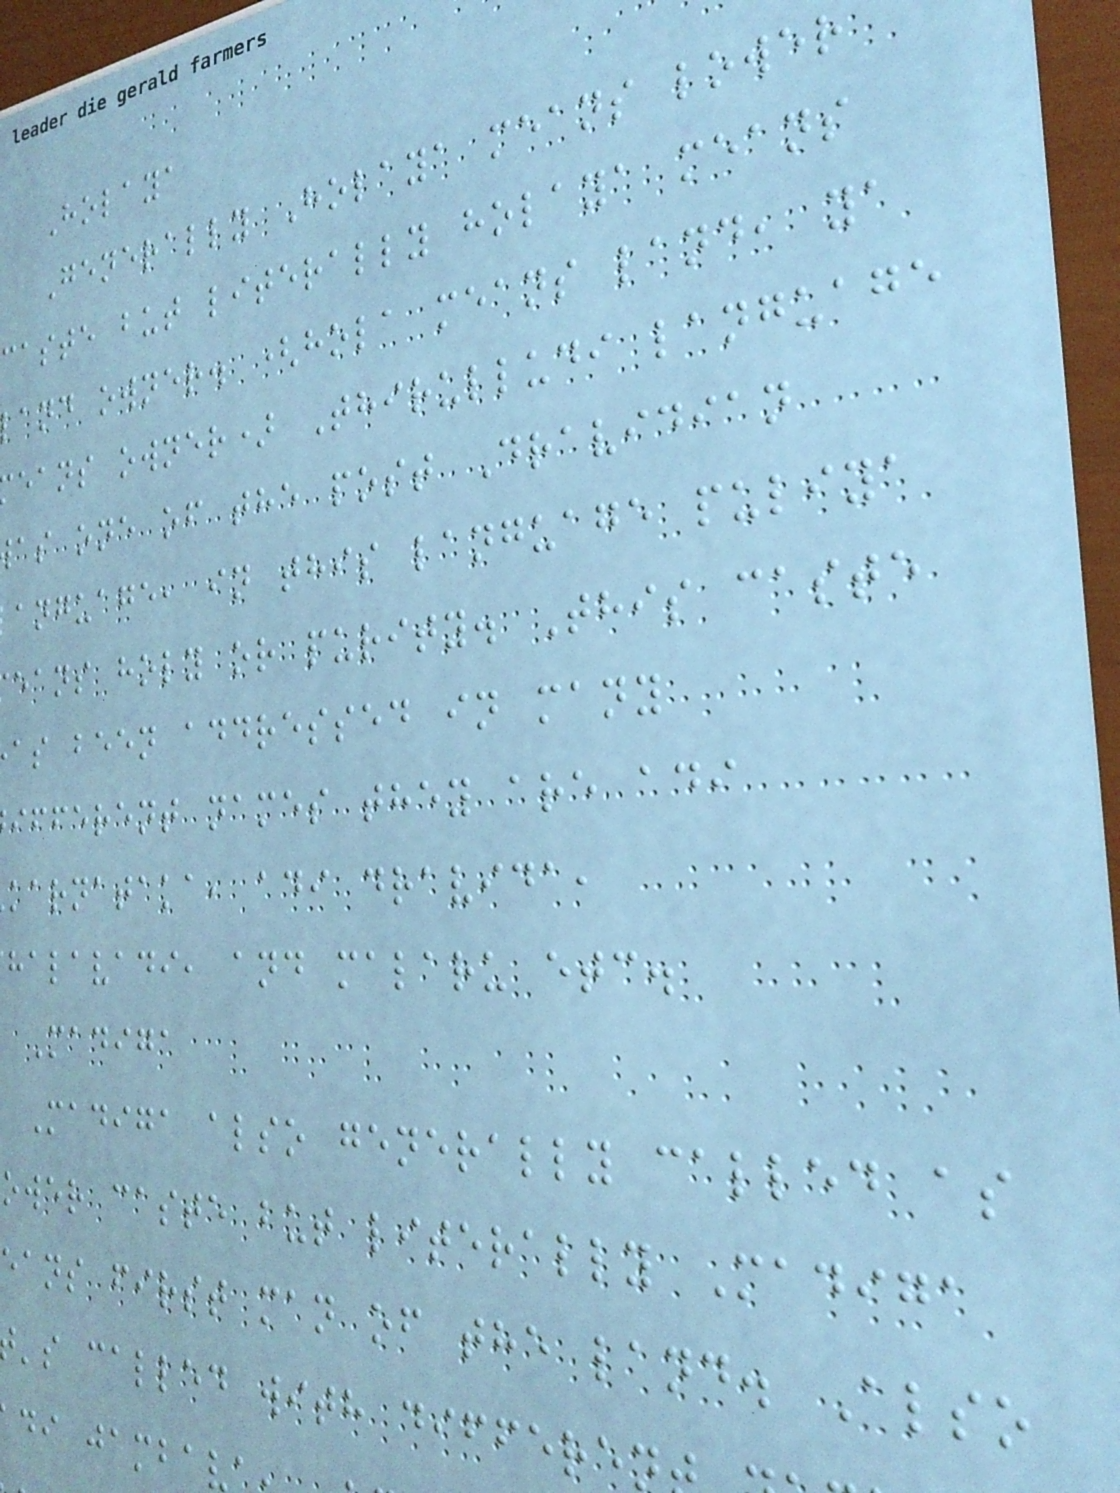Holaya
Generally Holaya means lower
caste but literally holaya means
and owner. (hola means land, ya
eans owner) Thirulludi language
as one of the post Dravidian
anguage, in this language puliya
eans holy or purity. This caste
as been addressed in many
ifferent names they are adi
karnataka, adi dravida,
halavadi, and malaru etc.
Madiga
Madiga also generally called as
ower caste but literally Madiga
eans first man of the land. Also
's called with differe
di jambav
